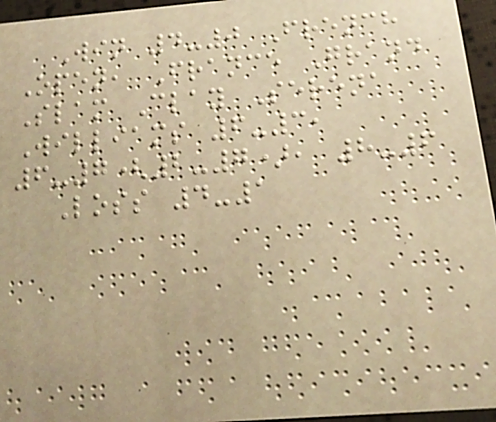Win 4-0 French
Open, France Grand
Slam Clay Serena
Williams 6-3,
6-7(2-7), 8-6
Loss 4-1
